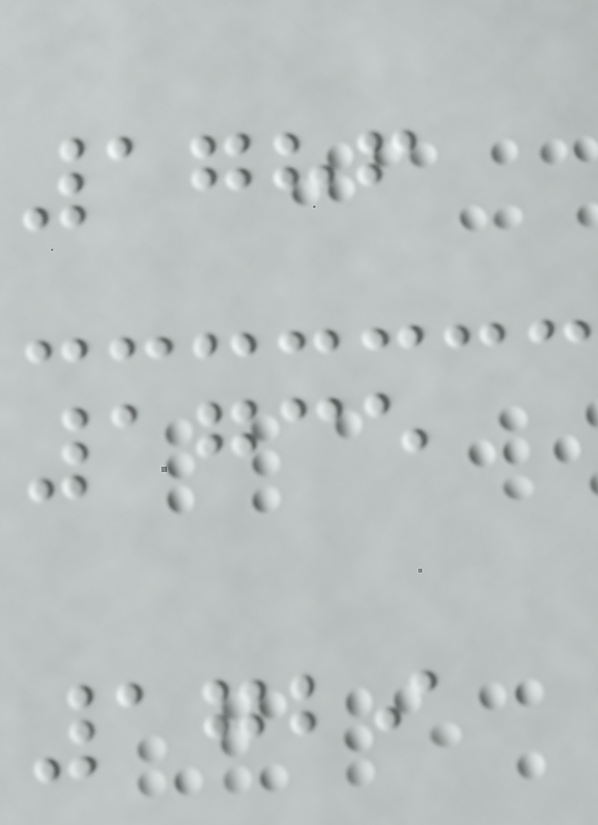1786
1735
1729
